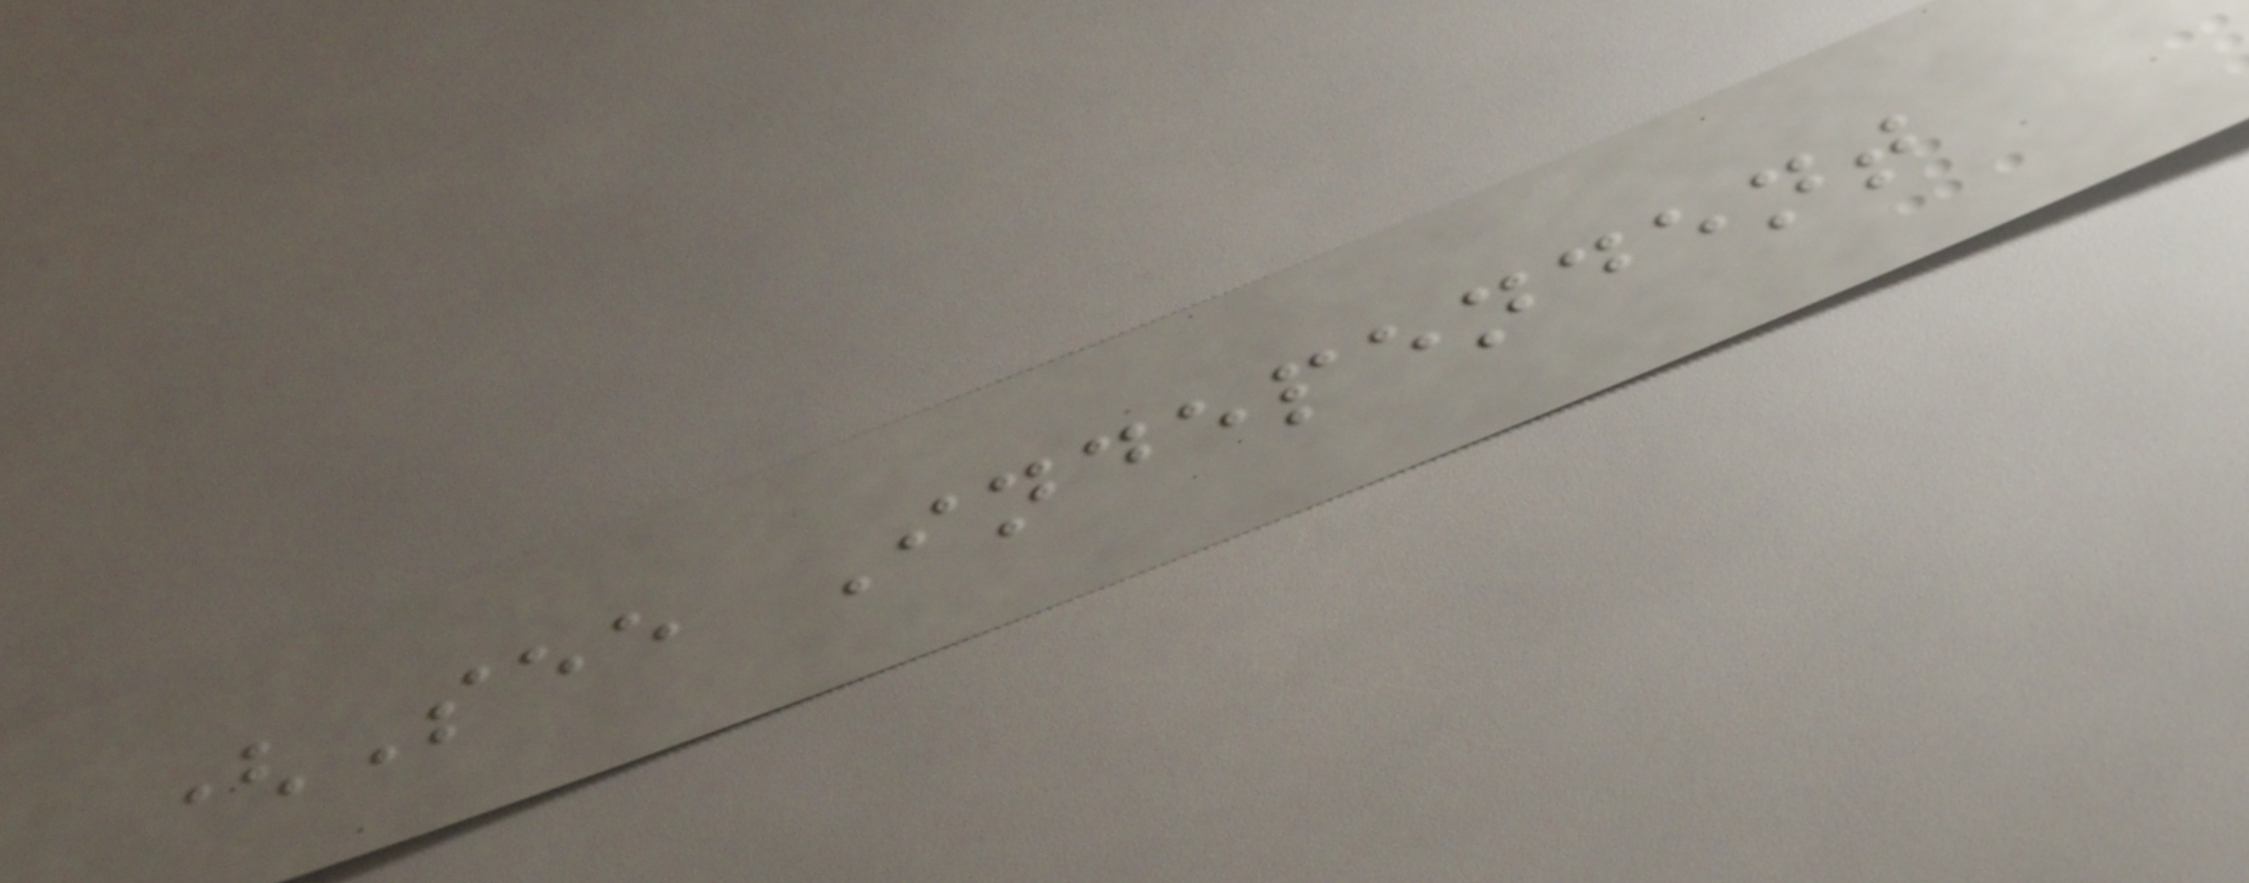(See Independent
